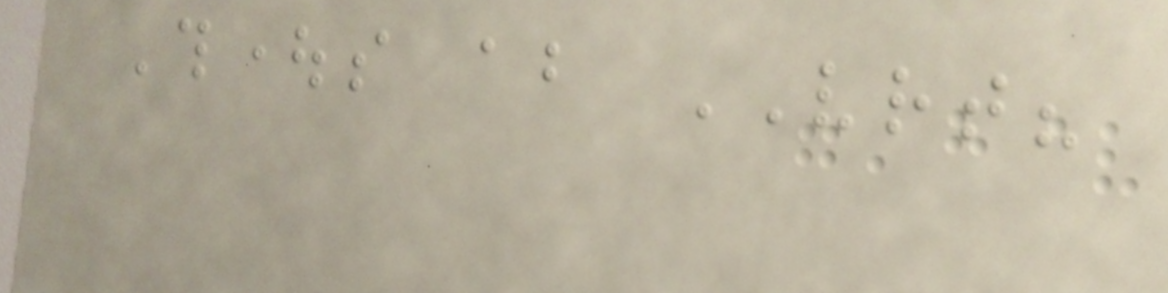Thoughts about VRT?
